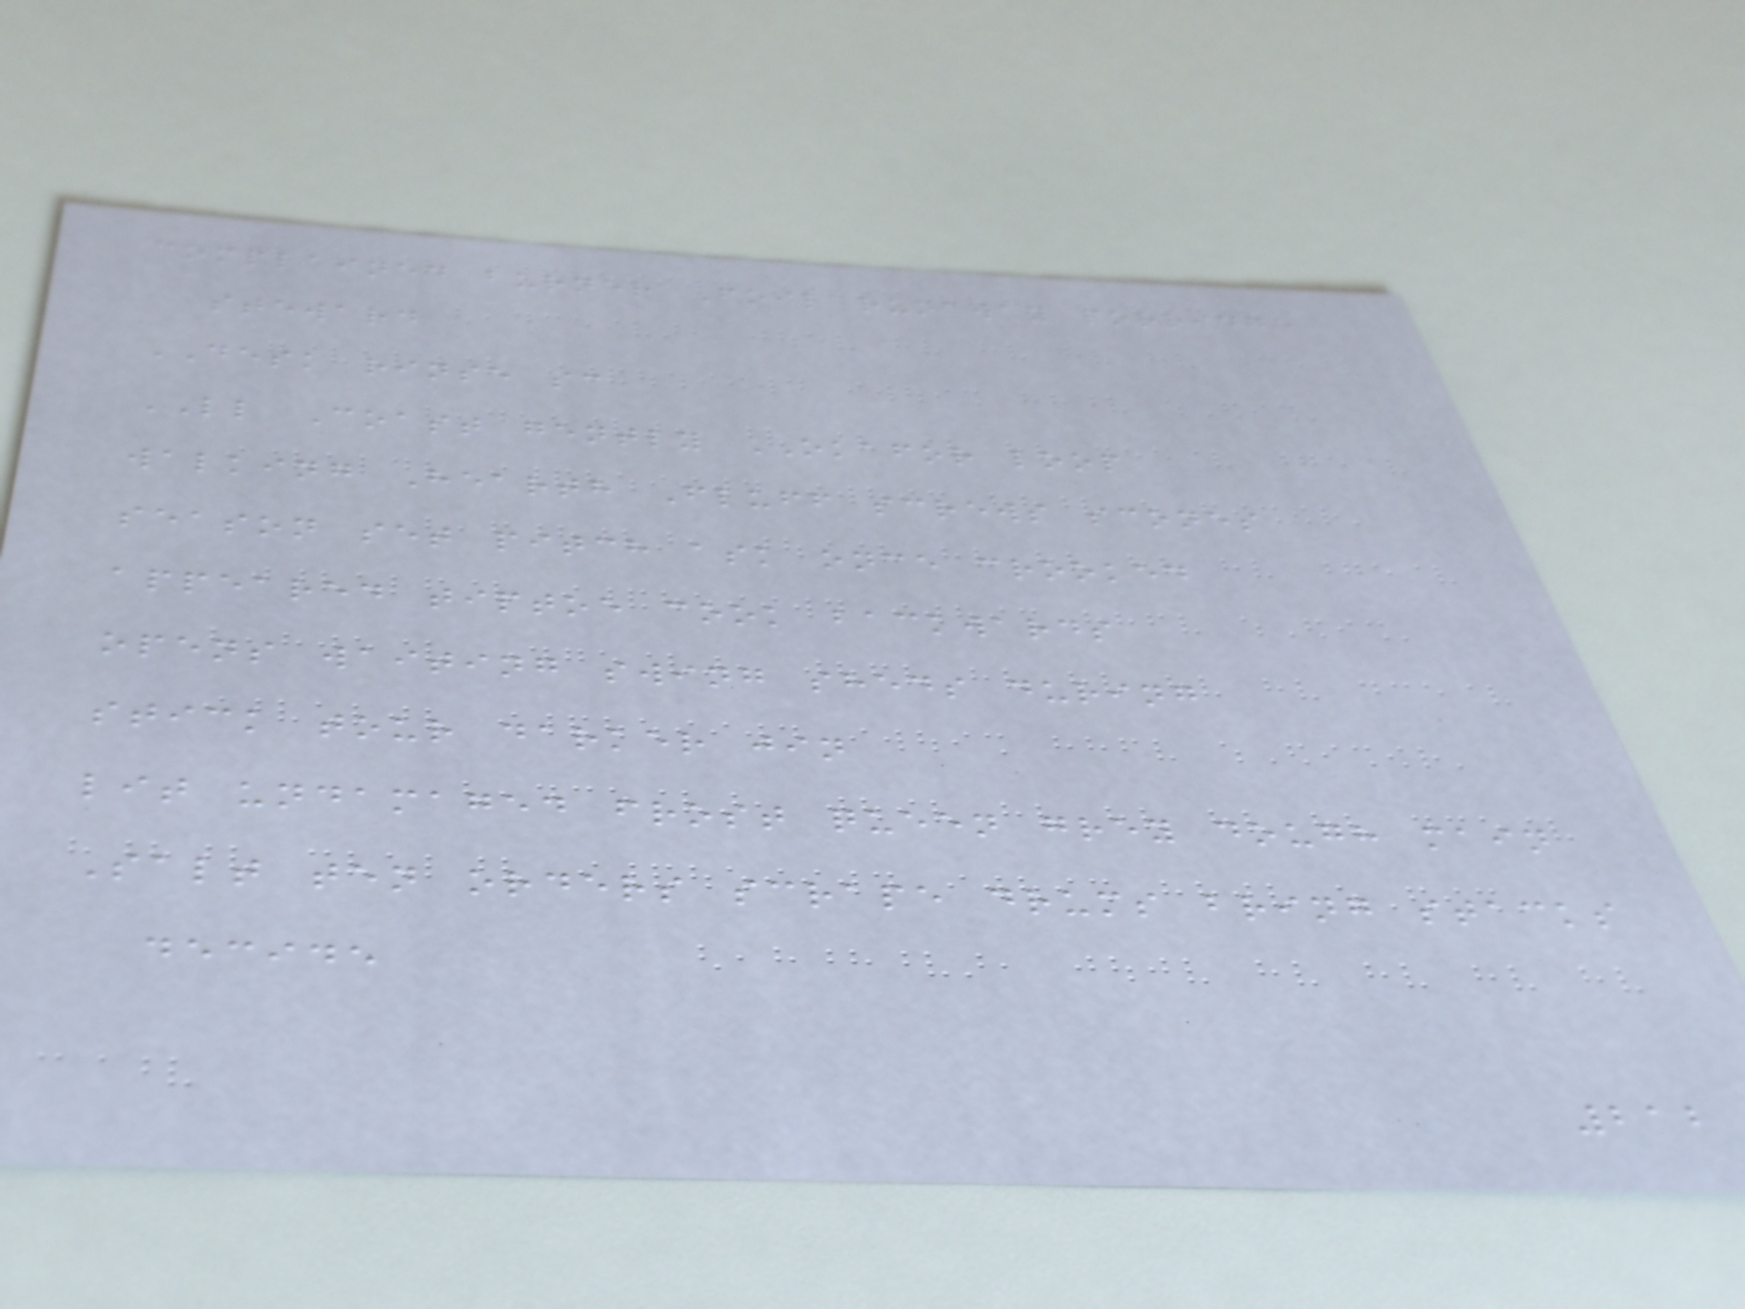complained burner Foil runaway porridge
steward
DESK rinse sc
LL Coast gently OKAFOR loop
walking Hearth Fluff screws scones
season set pitch ask once crooked
appeared tiptoe cook backwards
opens waiting swing sheds during
stick tour darker jin
lit undamaged frost queen grey dough main
Salt ten orders scrape drums bring stacks
decide
212
